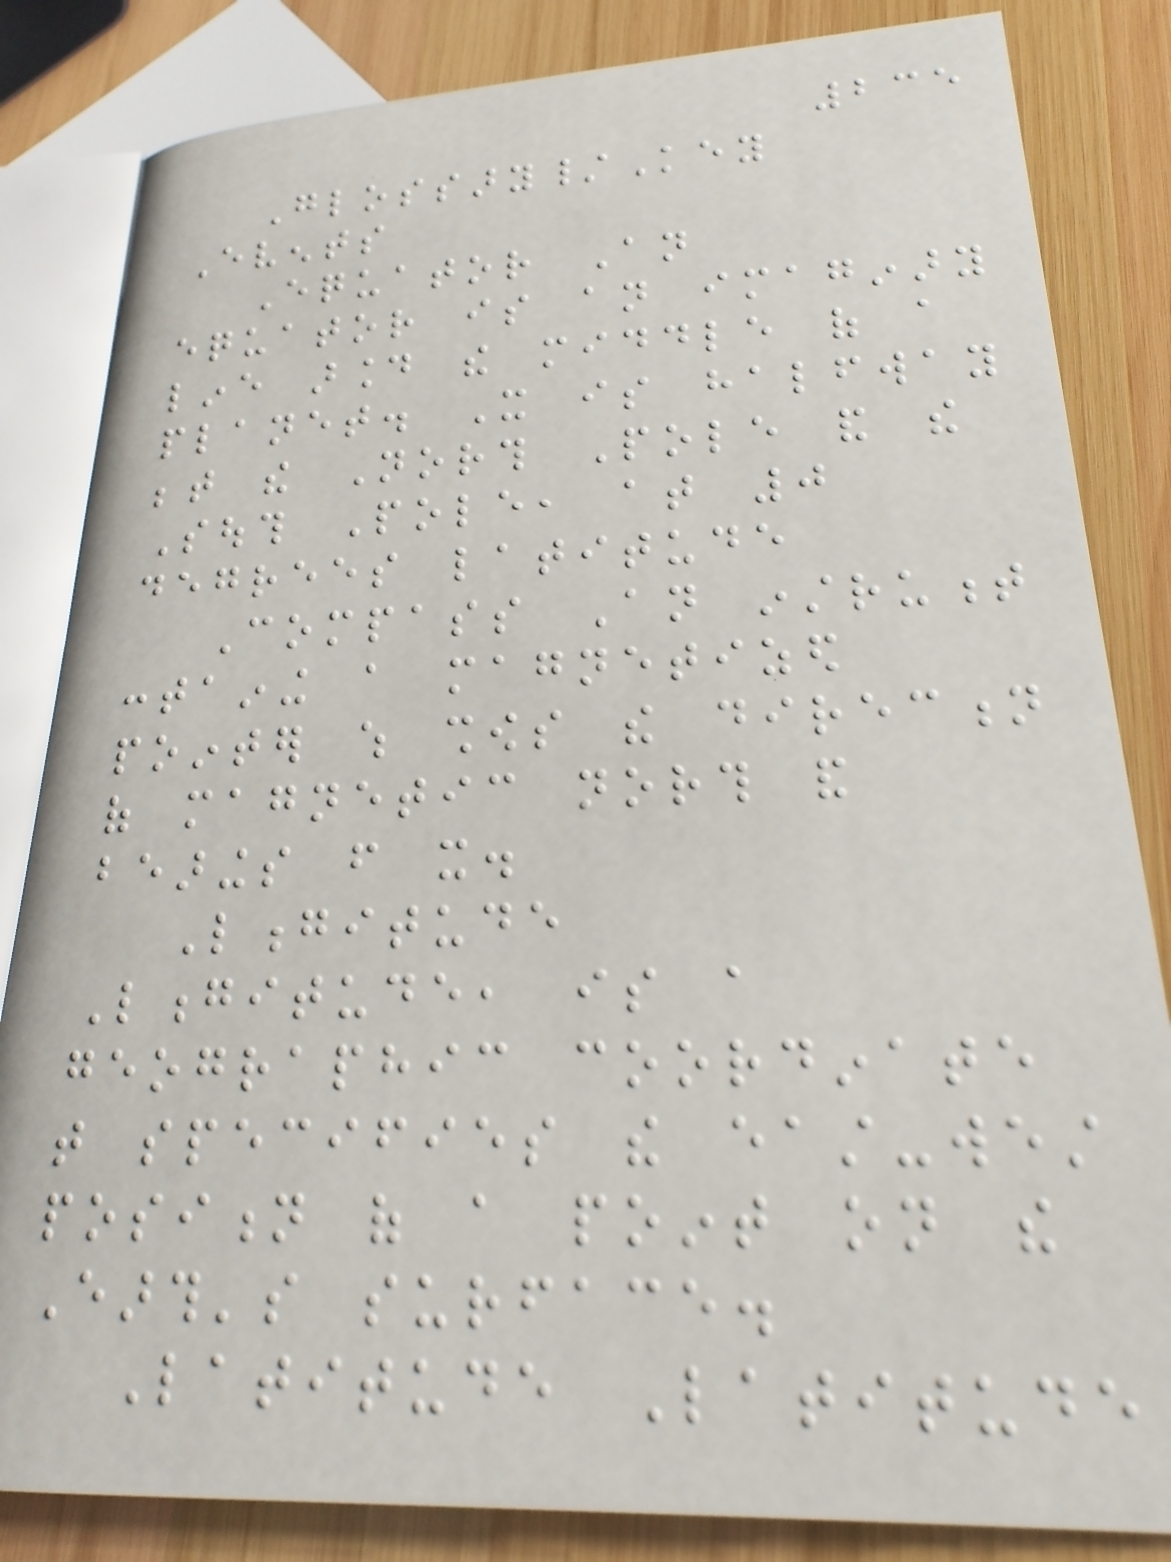235
Glossary/Key
Events
Equator An
equator is an imaginary
line around the middle of a
planet. It is halfway
between the North Pole and the
South Pole, at 0
degrees latitude
Compass An instrument
containing a magnetized
pointer which shows the direction
of magnetic north and
bearings from it.
Longitude
Longitude, is a
geographic coordinate
that specifies the east-west
position of a point on the
Earth's surface.
Latitude Latitude
